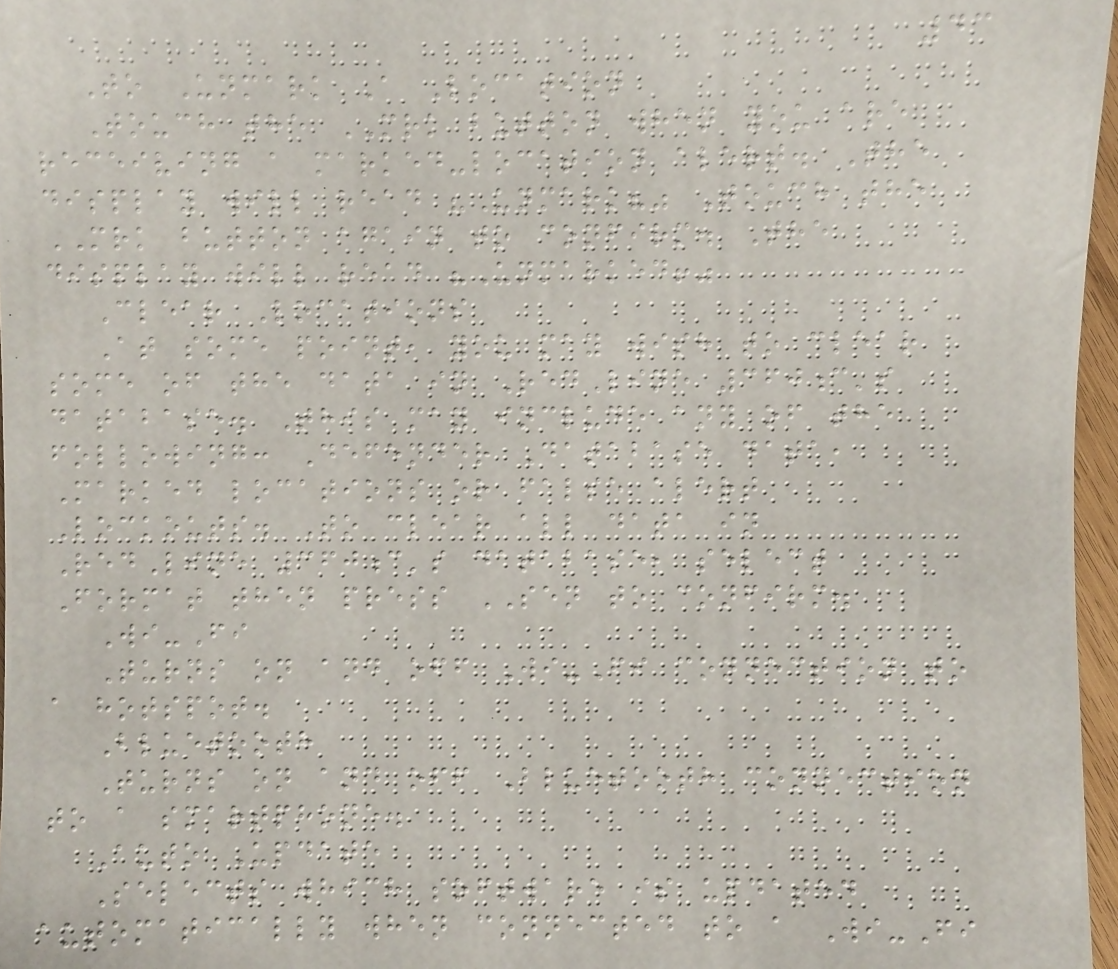43
To Unmark A Location
Touch the MRK button when you are
receiving a marked-location alert. The
display will read "Unmark?" Touch the
MRK button again to confirm. The
display will read "Unmarked!"
Clear Locations
At some point, you may wish to clear
some of the data in RedLine 360c's
database. This may include any of the
following: Defender Database data,
Marked locations or false alert
Lockouts. To clear all data in
RedLine 360c's database, select
Format then press SEN to confirm.
Wi-Fi
Turns on and off Wi-Fi connection to
a hotspot.
Bluetooth
Turns on and off Bluetooth connection
to a smartphone.
Auto Update
Selects which software is updated
automatically when connected to a Wi-Fi
